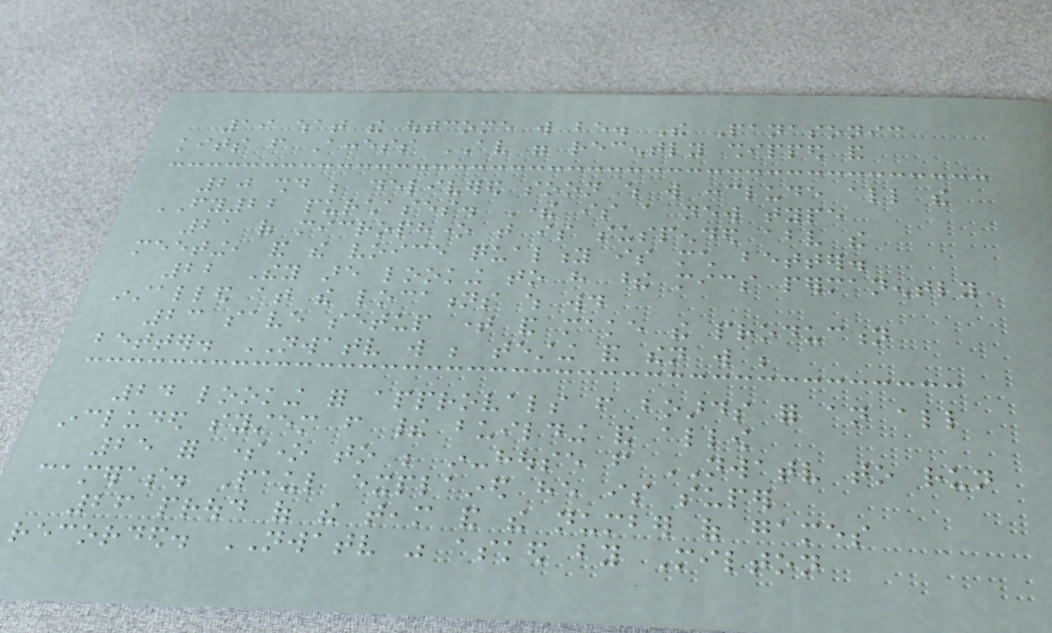19 what the outcome will be. The Panasonic
kits from Access AV were recently shipped and
20 should be delivered soon which will conclude all the
FY22 purchases. There is a new type
21 of microphone that is suspended above the
meeting, and the voice quality is much better.
22 They are looking to have these mics permanently
installed at the locations which would
23 save setup time and make the production
better. NWATV will be testing and then will be
24 looking for approvals from boards for an all
included system from their building and allow
25 for someone to be in-house from NWATV to run
cameras. Paul explained he is super
26 proud of the team and the number of games
recorded. NWATV was asked by Milton
